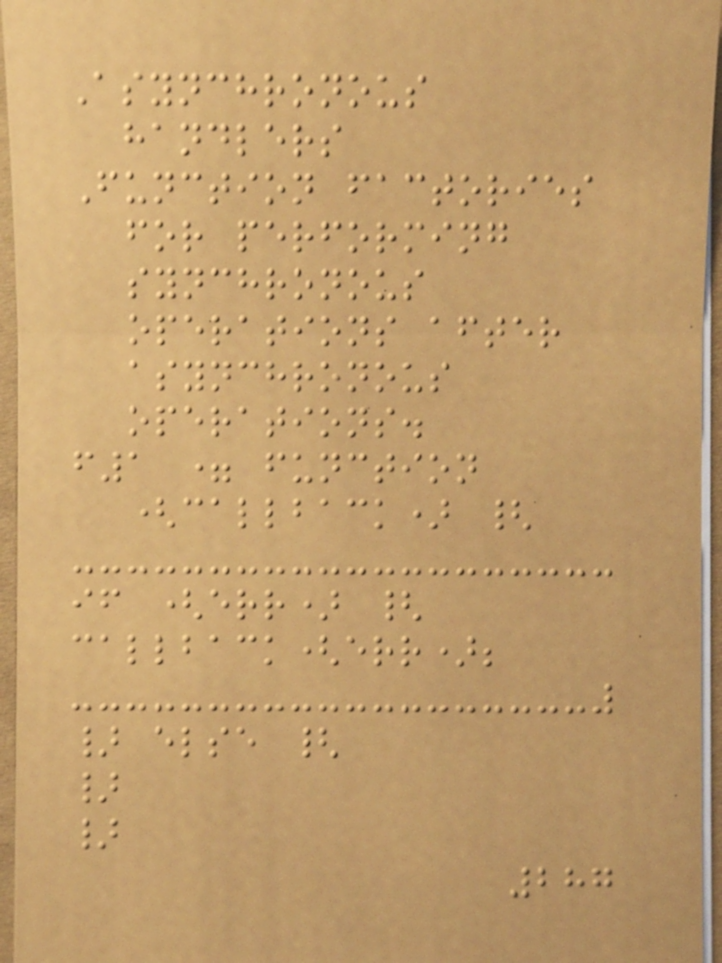Asynchronous
handlers
Function factories
for performing
synchronous
operations after
asynchronous
operations.
f1 = function
(callback) {
if (err) {
callback(err);
} else {
}
}
287
